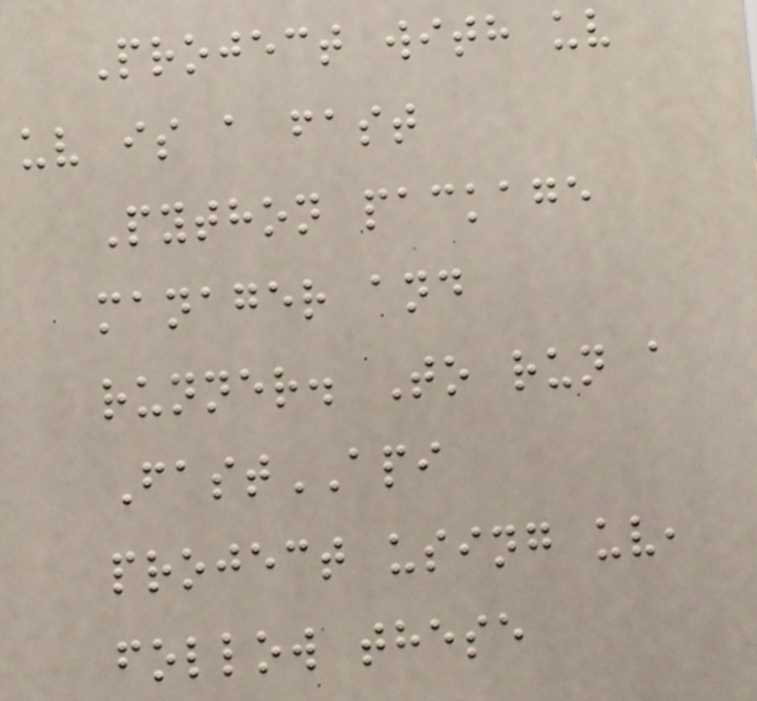Project with uv
uv is a fast
Python package
manager and
runner. To run a
FastAPI
project using uv,
follow these
